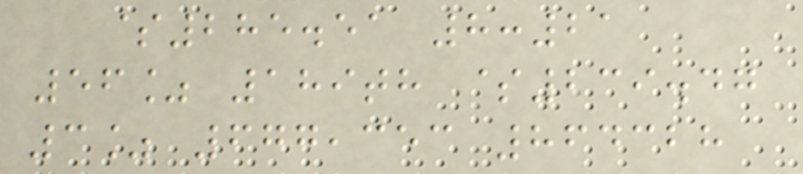$285.51 8:21
56% 189th $239.47
3% 677,353 864328
